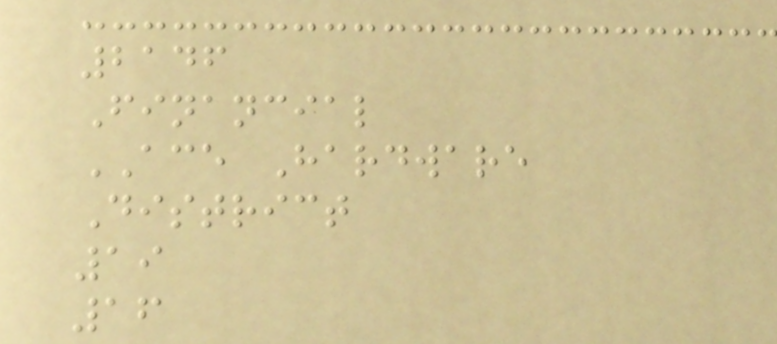2146
Financial
ACE Hardware
District
19
16
